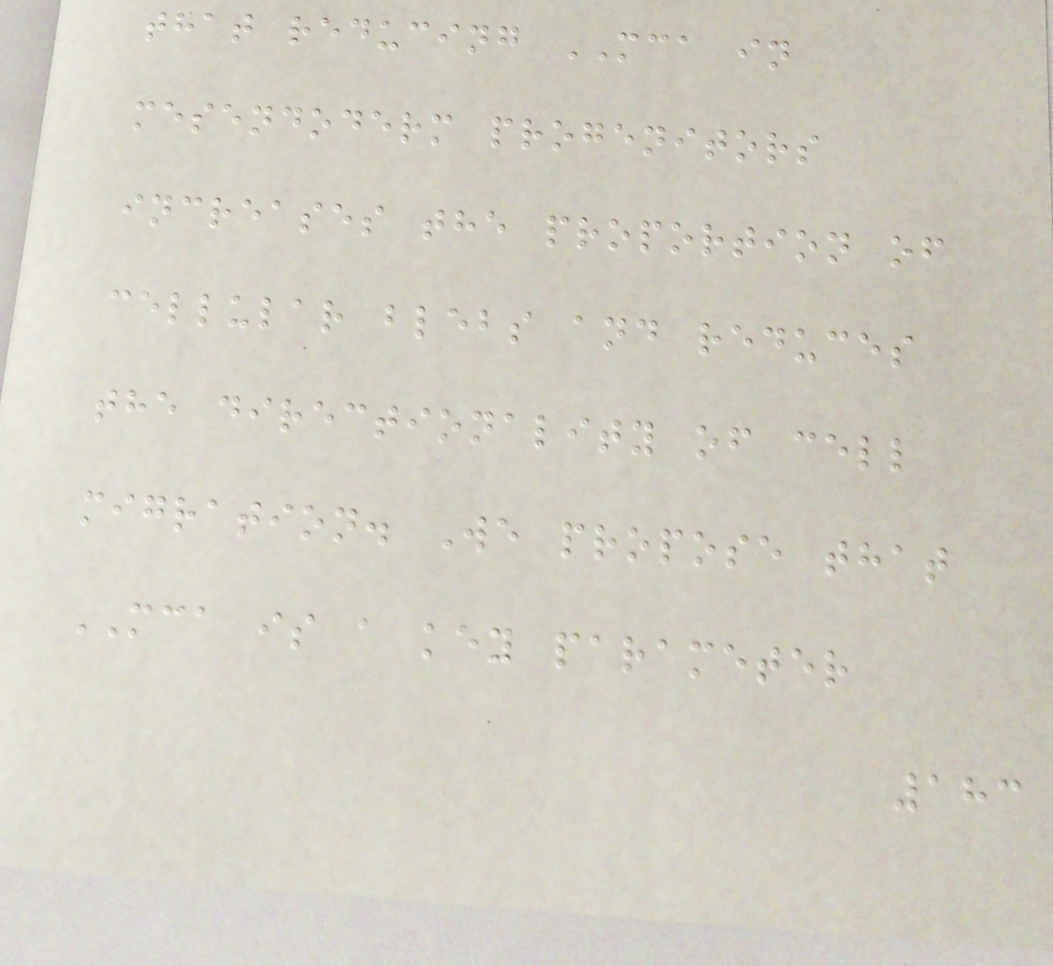that reducing MCA in
mesendoderm progenitors
increases the proportion of
cellular blebs and reduces
the directionality of cell
migration. We propose that
MCA is a key parameter
183
